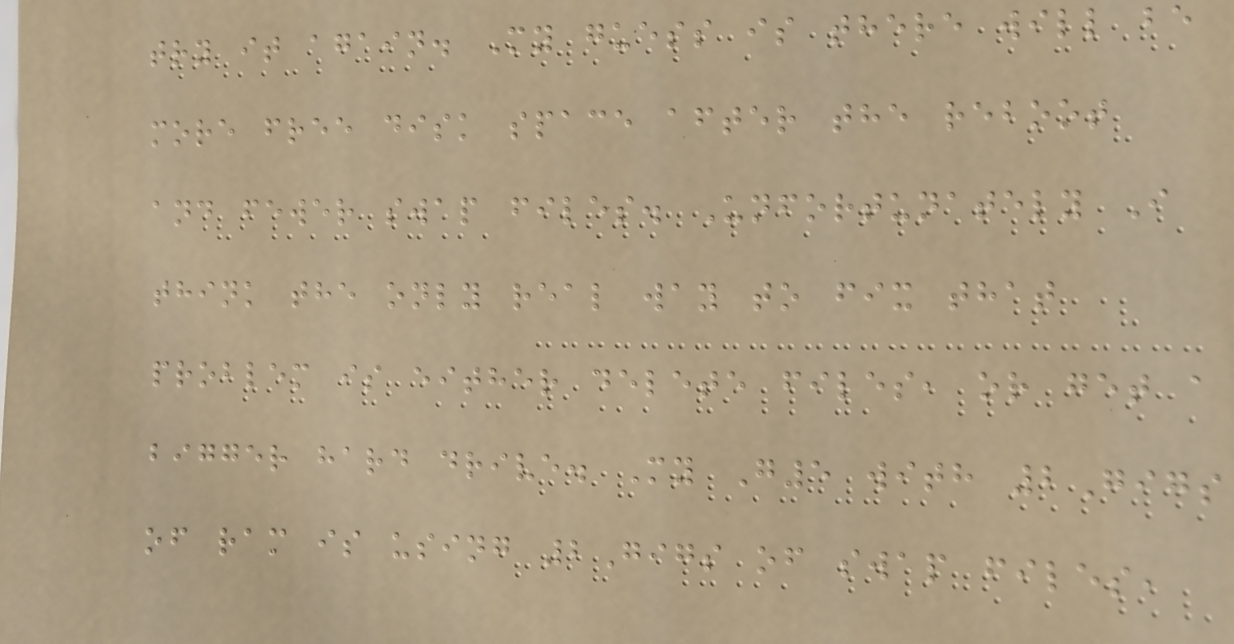try it again. My guess is there will be
more free disk space after the reboot
and fewer swap files. Unfortunately I
think the only real way to fix that
problem is either delete files, or get a
bigger hard drive. My G5 with 2Gigs
of ram is using 2Gigs of swap files,
